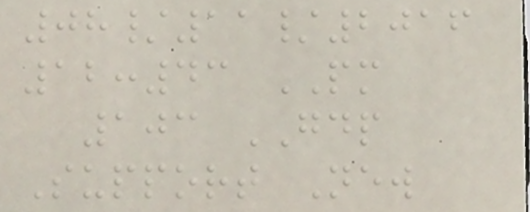08/11/2016
12:43 PM
103 GDP
Support New
